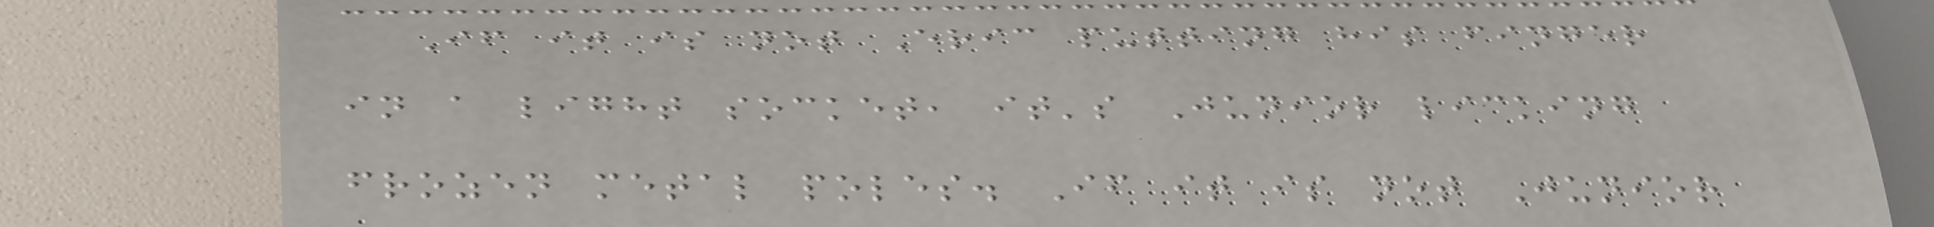If it is not Eric putting his finger
in a light socket, it's Junior licking
frozen metal poles. If it is not Junior
